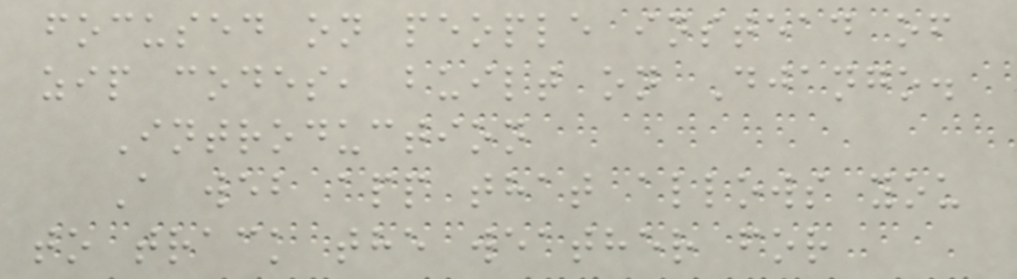focused on people instead of
zip codes, built on Django.
Introduction
A web app that allows you
to track the weather for
